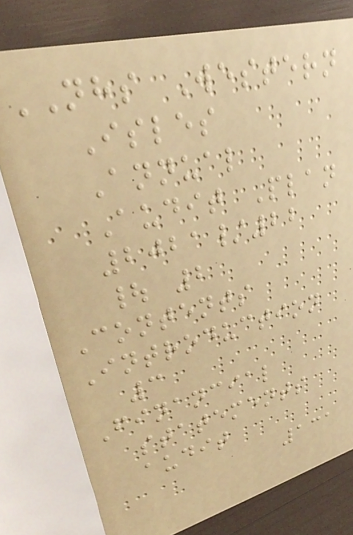NHS Western
Isles
Annual
Audit Plan
2021/22
| 2
Contents
Introduction
3
Financial
statements
audit
131
